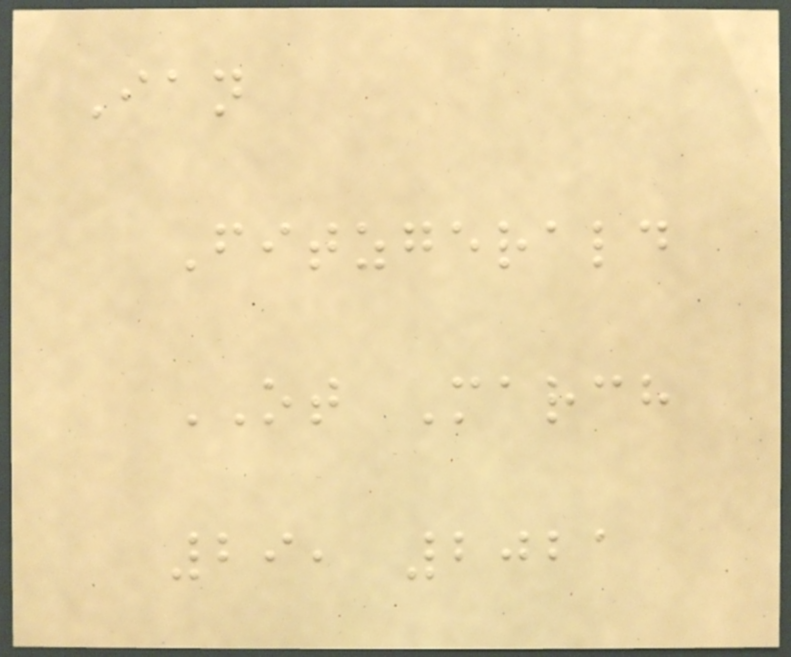Ian
Fitzgerald
OT March
29, 2021
